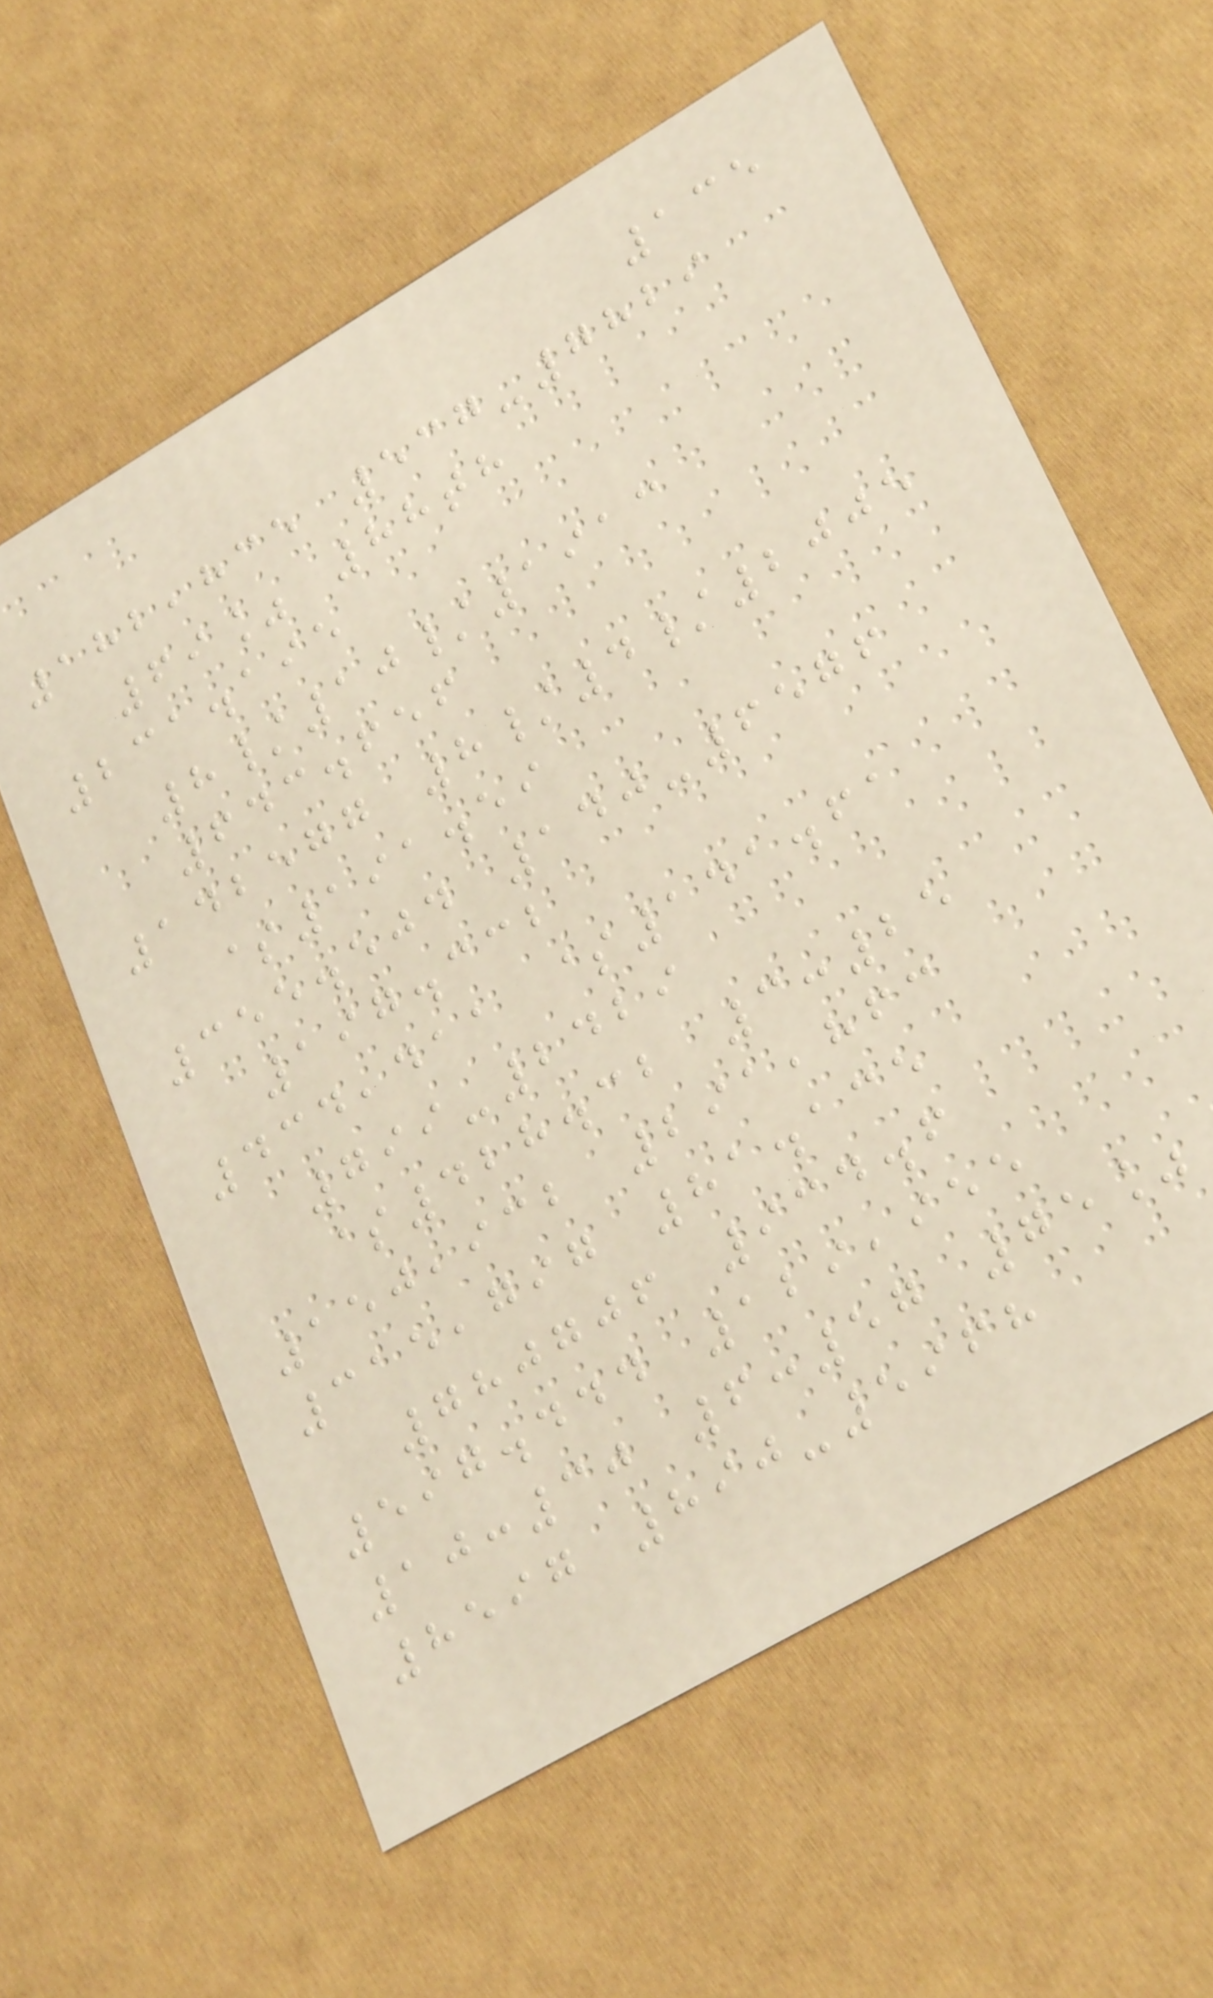135
182,835 537-7829
69% 88th
231.195
8/10/1913
643.656
142577 8/4/2005
$191.59
355.504 140-6576
197.332
434,411 $141.61
799-2429
$428.32 3:25
150,932 291,863
315,797 81.135
780706 934.6
597.444 129,955
10:30 6:57 75%
8597 890-5968
